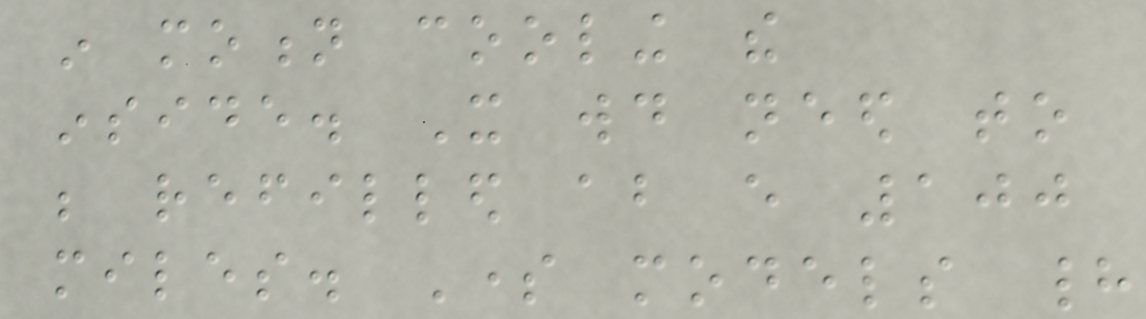in motion cooling the
inside. It would need to
be refilled about every 100
miles. Some models had
